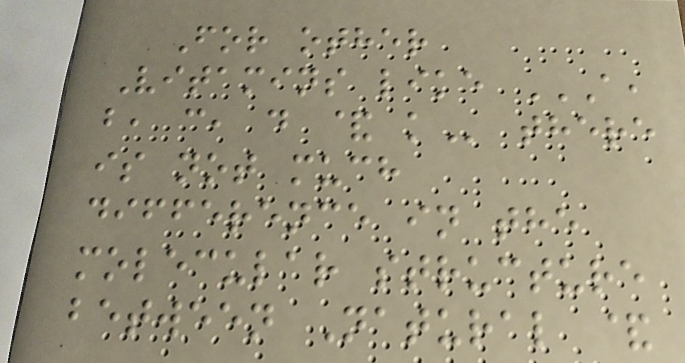For other
Vitamins like A,
B, C, D & K there
is not much
difference in the
molecular structure
between Natural &
